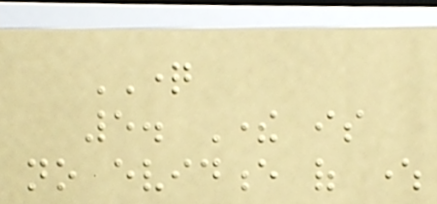QUESTION
5. There is
no evidence of where
